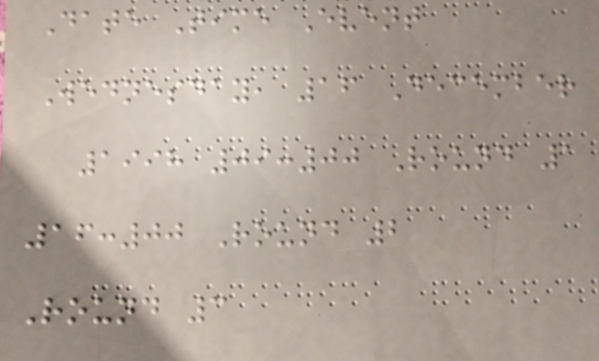Date Time Event
Wednesday, 16 December
1998 09:00 Round 1
16:00 Round 2
Round 3
